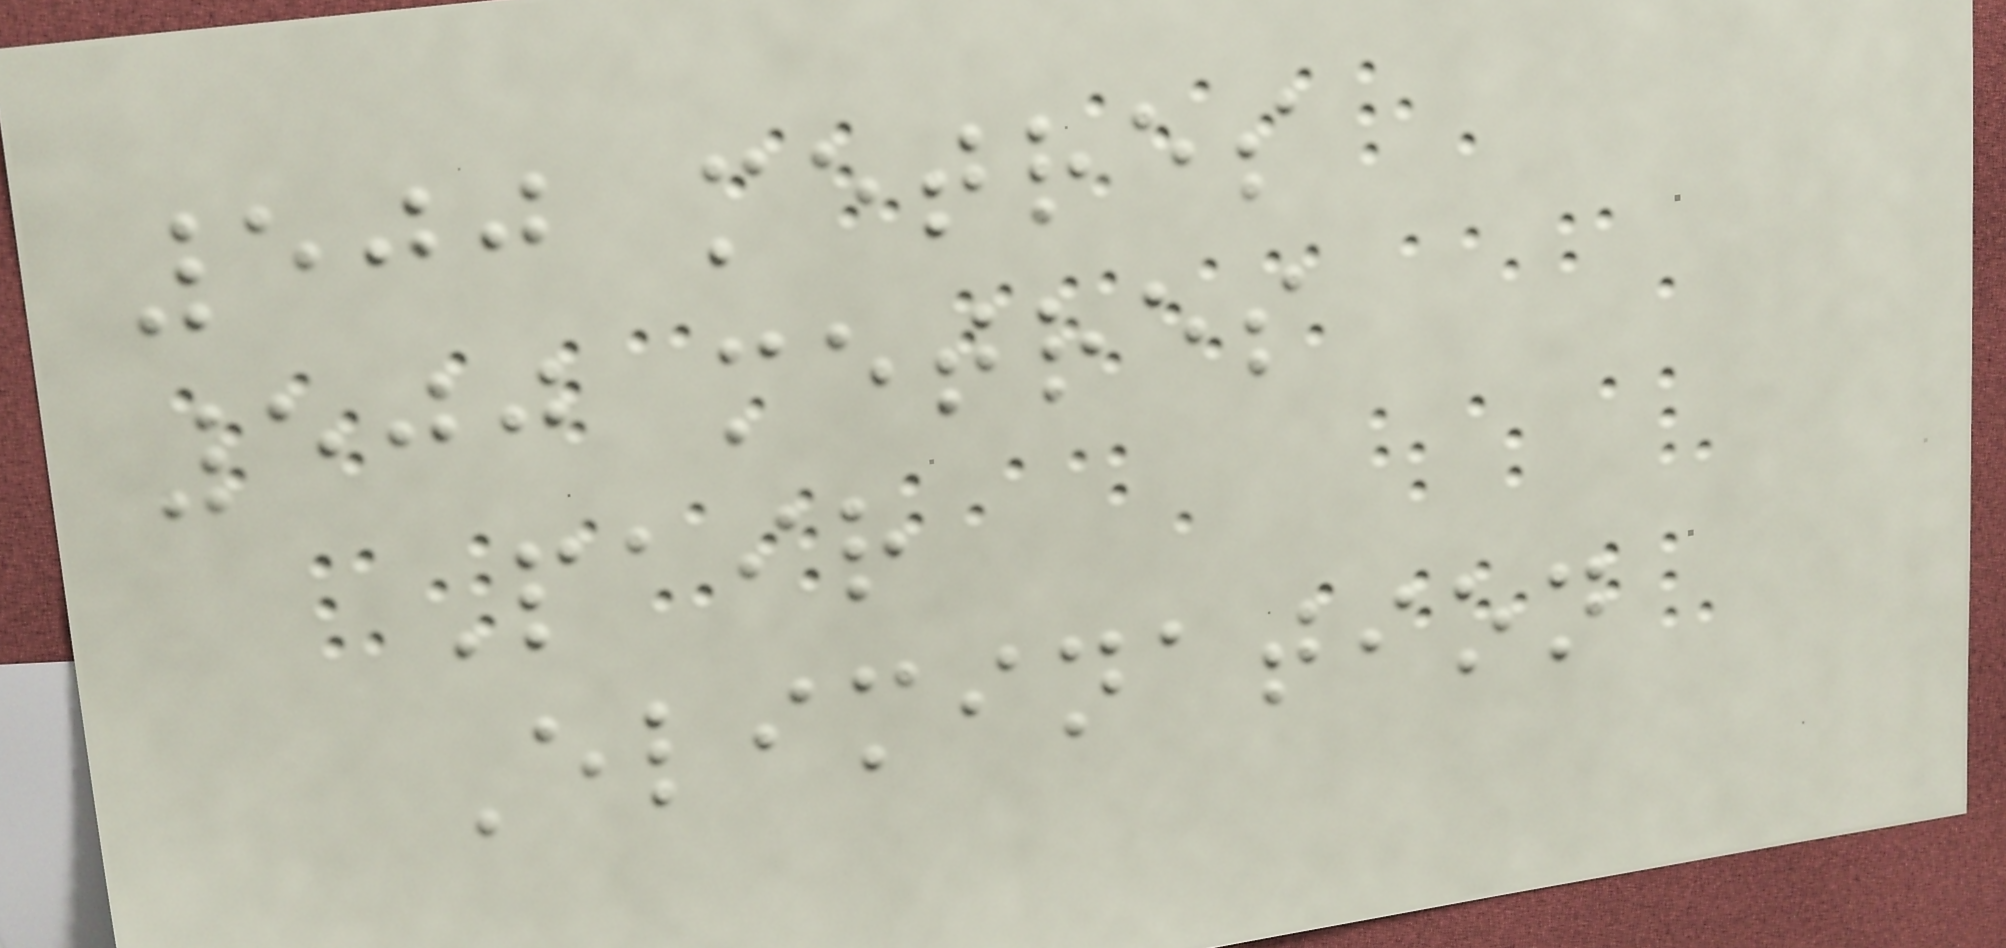500 metres
500 metres
Pair
Elimination
